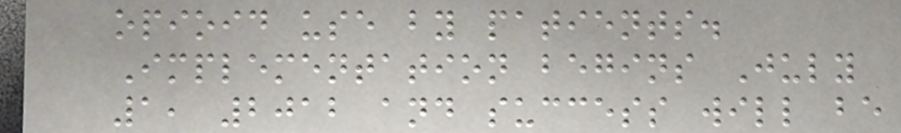opioid use by patients.
Implementation begins July
1, 2012 and success will be
